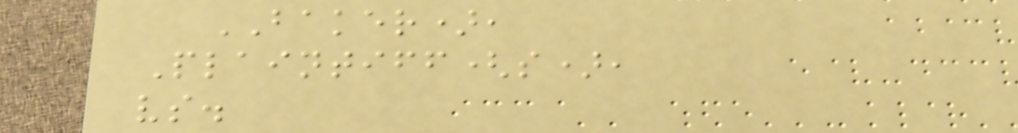BAKER),
Plaintiff(s),
vs.
